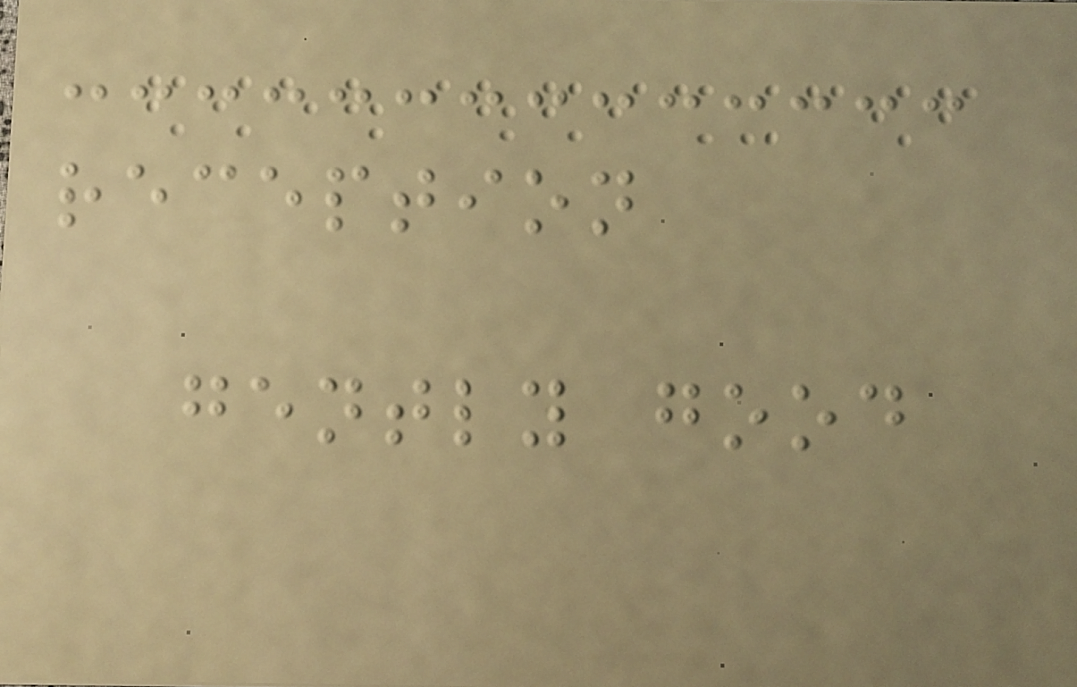reception
gently good
